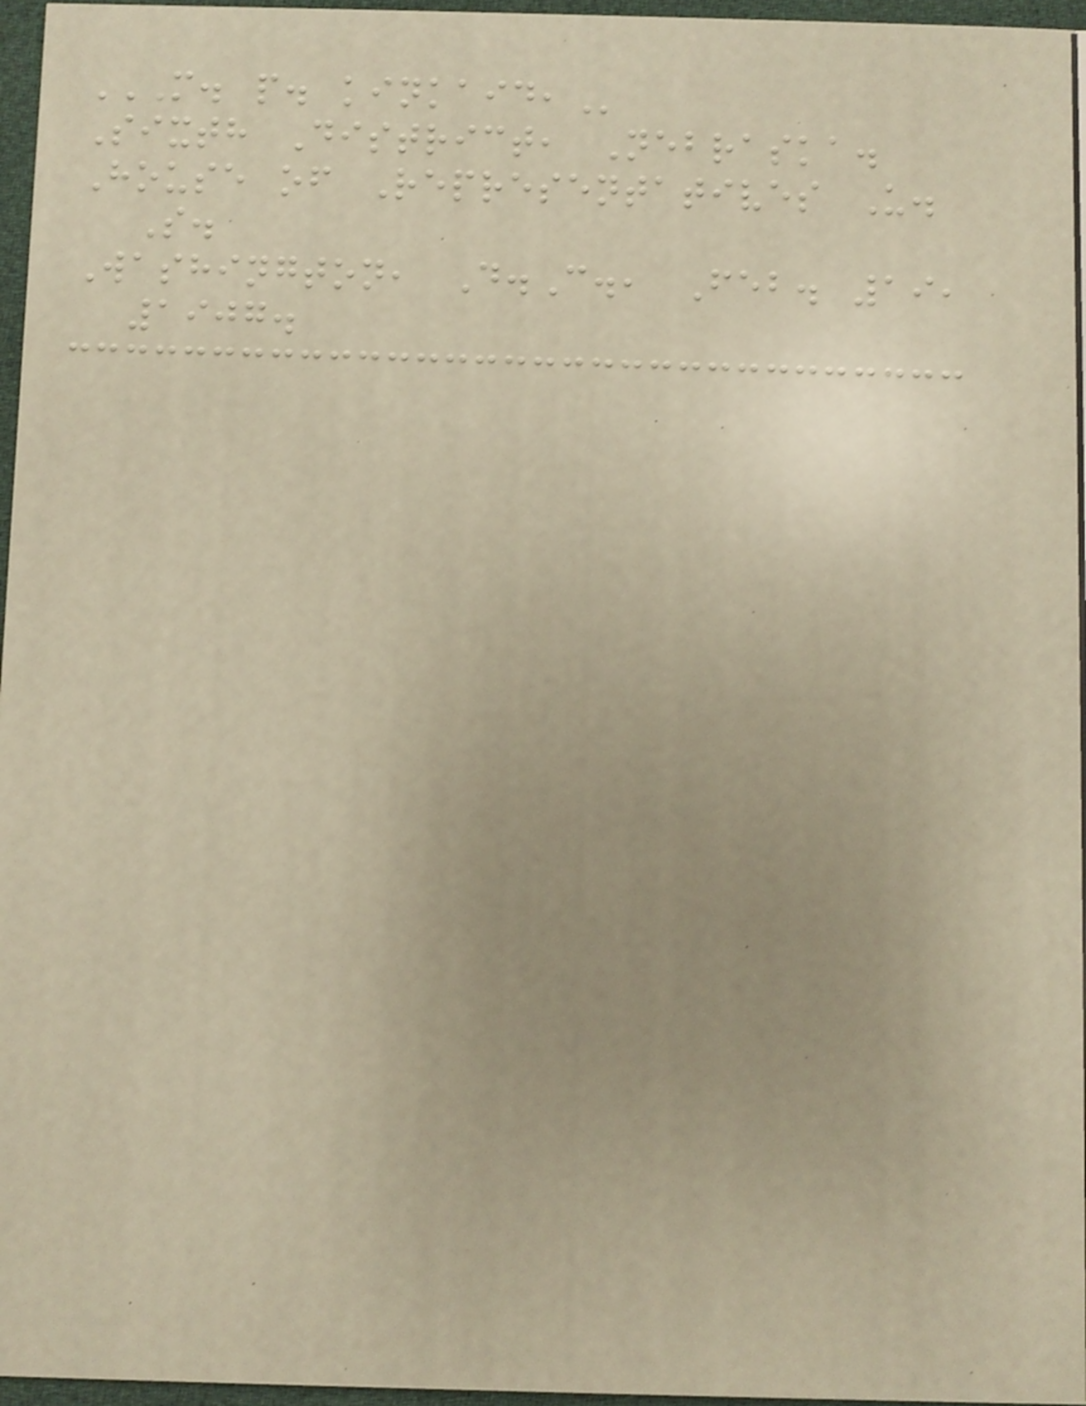M. P. KINKAID,
Sixth District, Nebraska.
House of Representatives U.
S.
Washington, D.C., Feb. 19,
1907.
